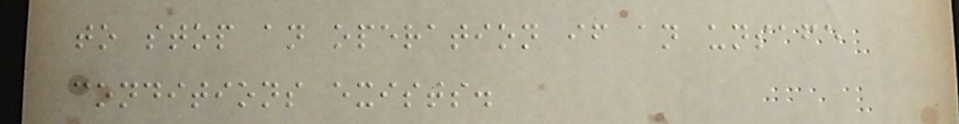to stop an operation if an unsafe
conditions exists.
